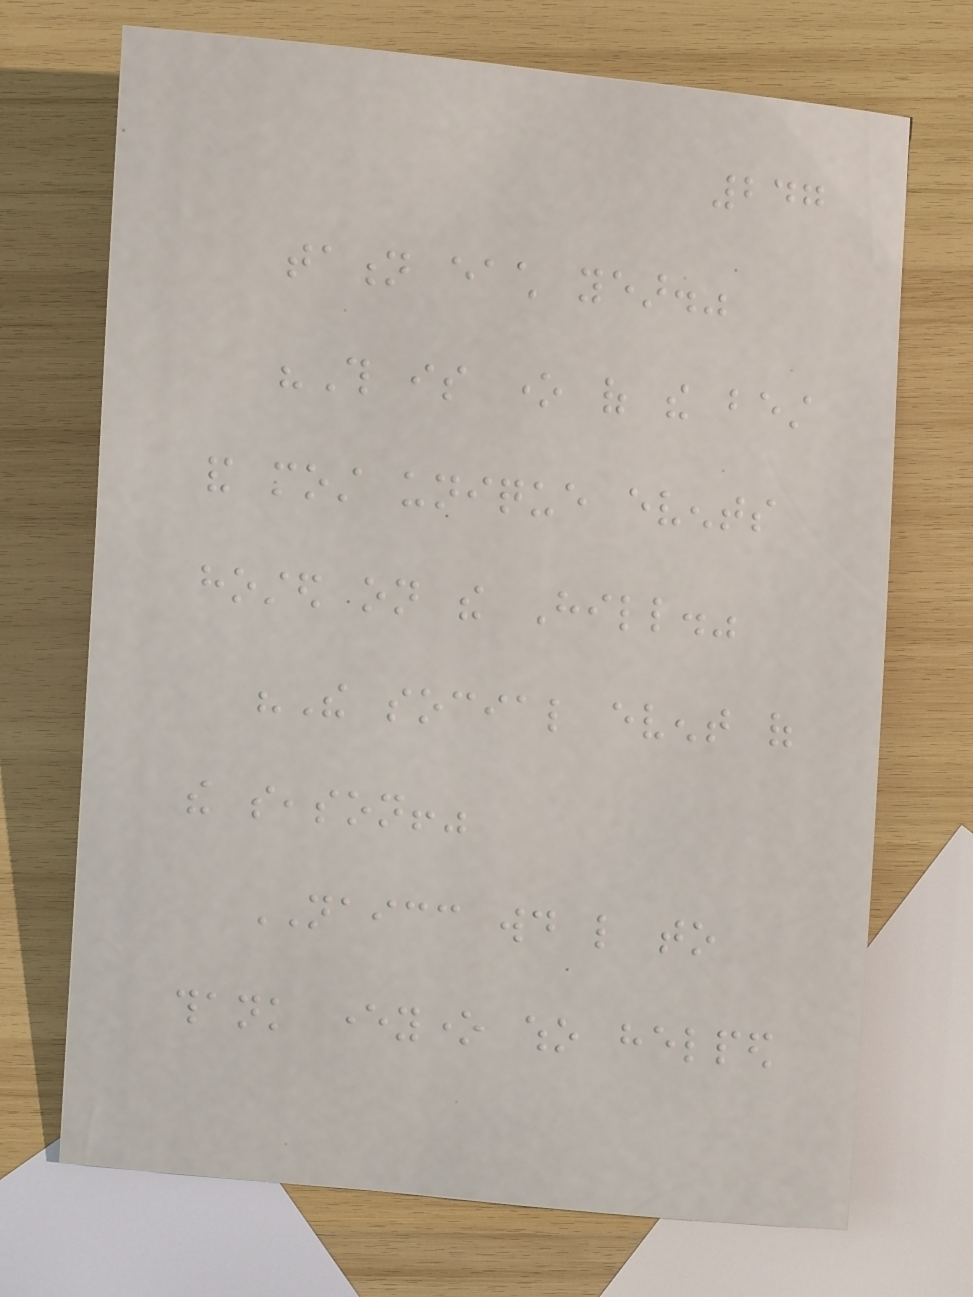247
tation each year."
"This is one of the best
and most unique events
hosted on the Hill."
"The social event of
the season!"
NAICC would like to
thank everyone who helped
